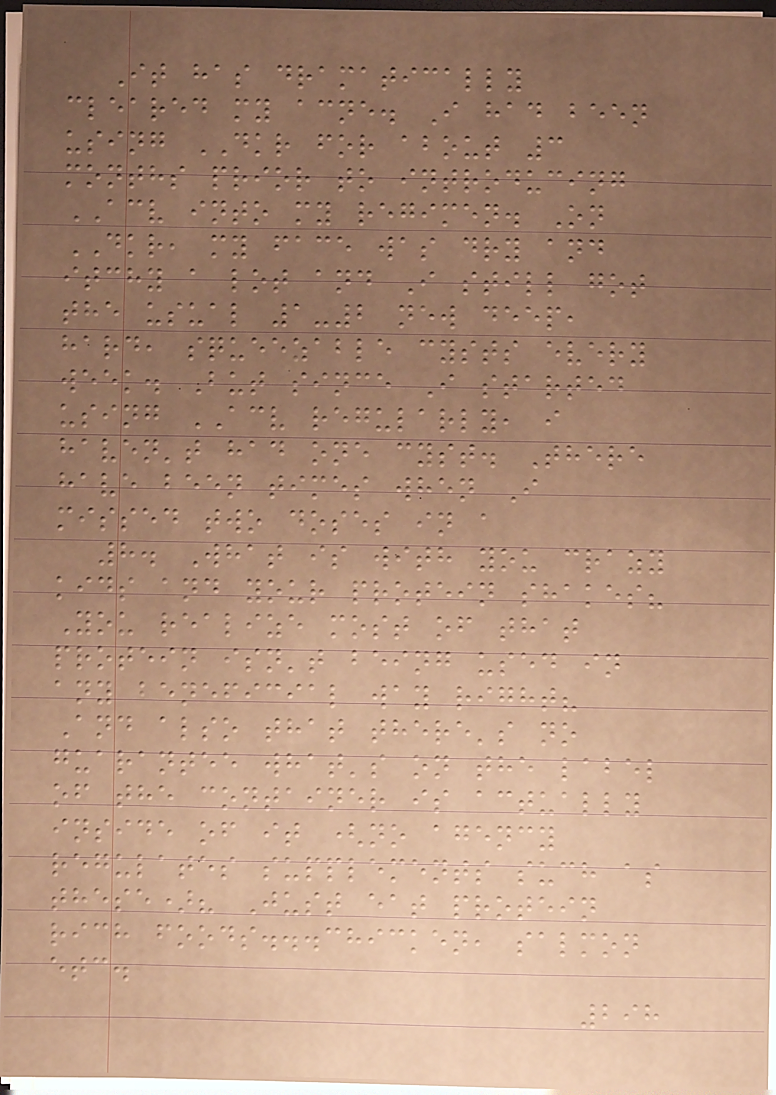It has dramatically
cleared my acne. I had been
using DKR for about 3
months prior to introducing
ACV into my regimen. On
DKR, my face was dry and
itchy a lot and I still got
the usual 1-2 new deep,
hard, squeezable cysts every
week. But since I started
using ACV regularly, i
haven't had one cyst. There
have been times when I
missed two doses in a
8. What is with you crazy
kids and your protein shakes?
You realize most of that
protein isn't being used in
any beneficial way right?
And also that there's no
guarantee what's on the label
of the container is actually
inside of it (no agency
regulates supplements such as
these)? Just eat protein
rich foods...chicken, salmon
etc.
298
